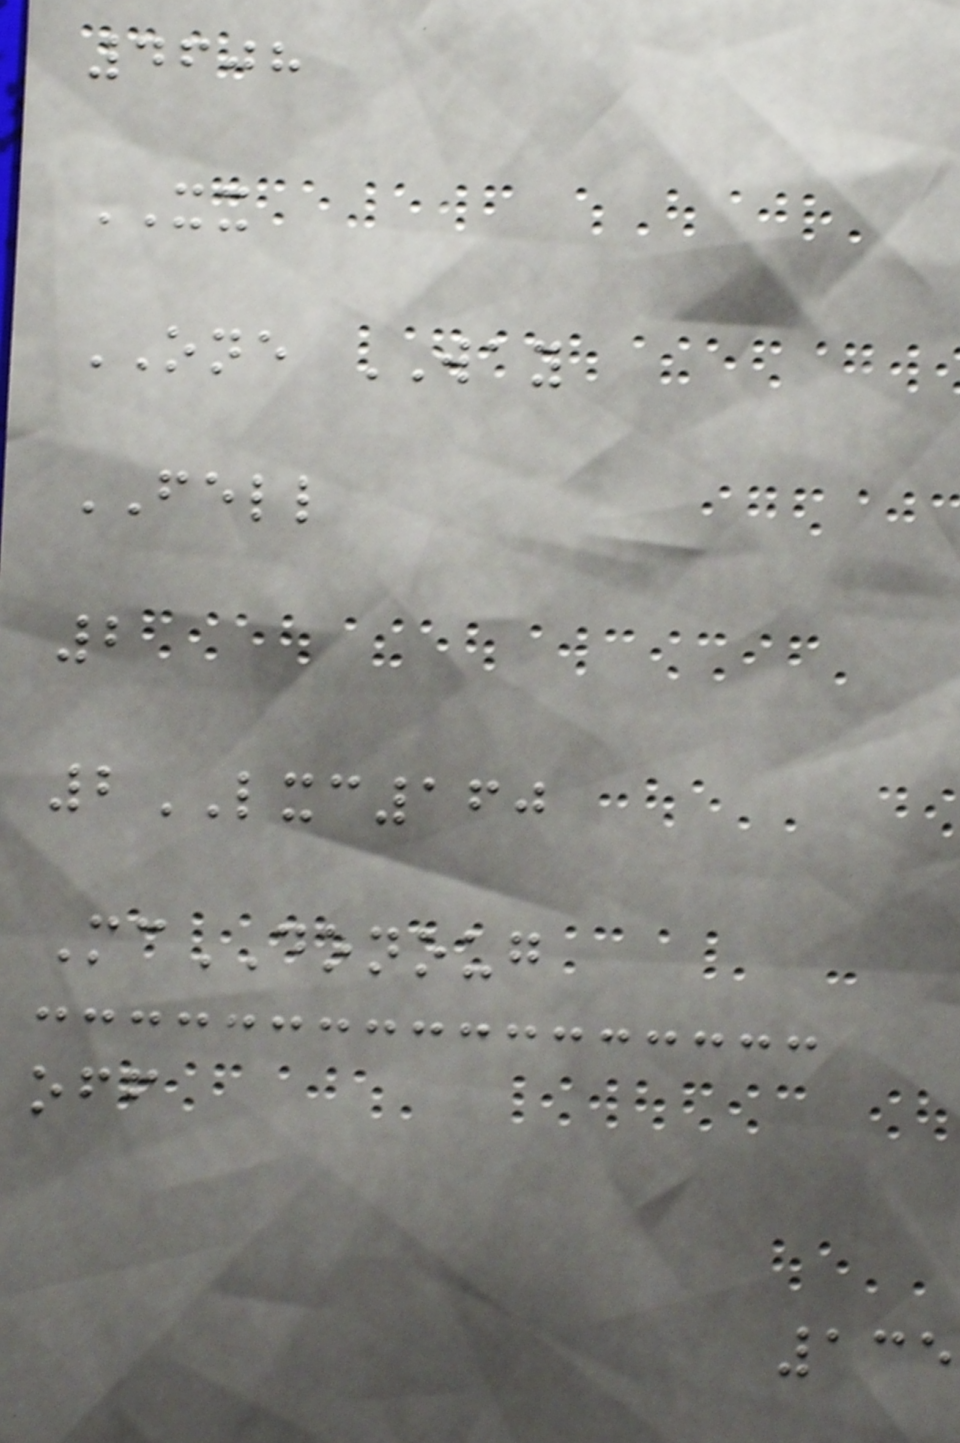4608
XX
ONE WAY
FELL
2
2LXC160
McDONOUG
off
135
